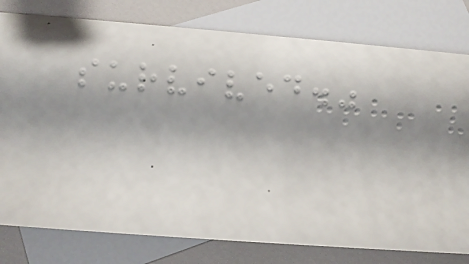survived."
